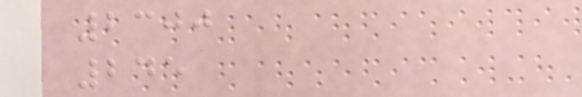2300
245
